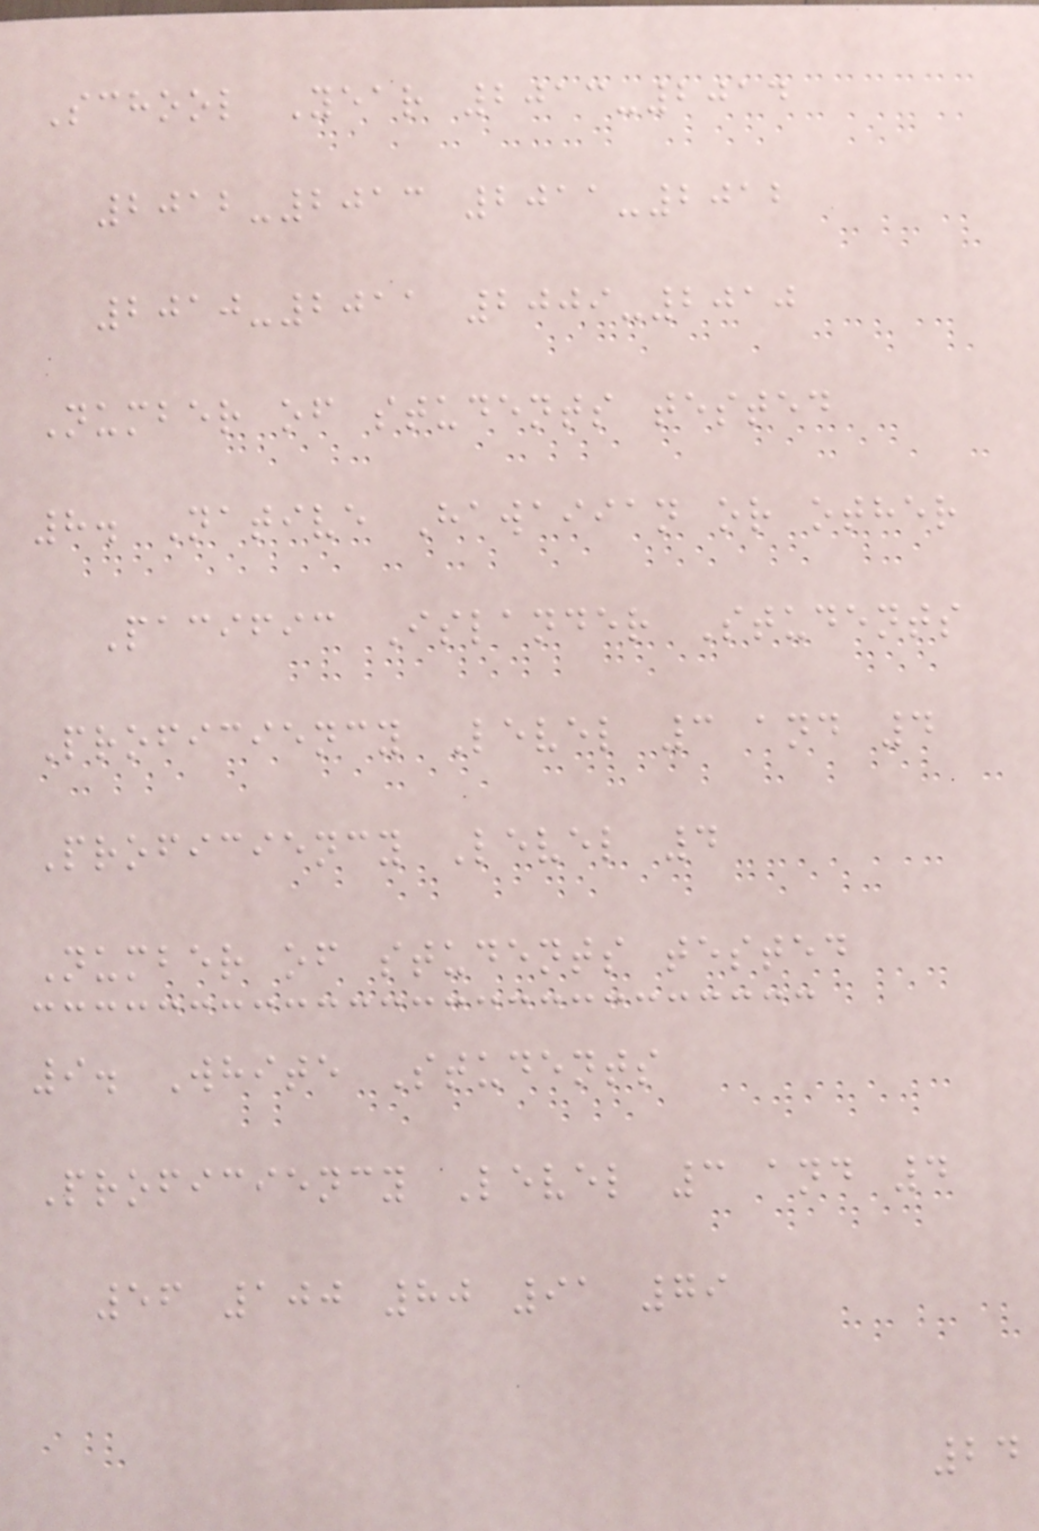School Year 2013-2014
2012-2013 2011-2012
2010-2011 2009-2010
Number of students tested
8. Native Hawaiian or other
Pacific Islander Students
Proficiency Level 3 and 4
Proficiency Level 4
Number of students tested
9. White Students
Proficiency Level 3 and 4
56 100 80 91 79
24
